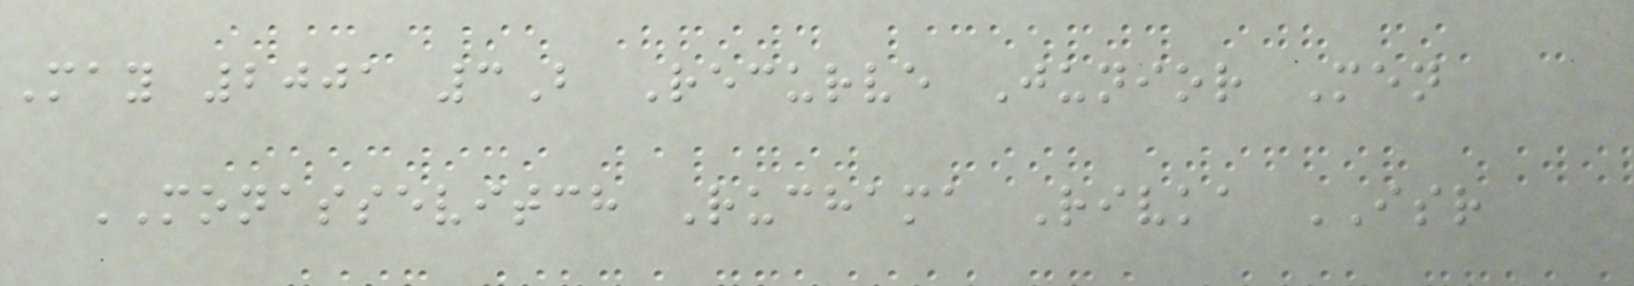May 2001 3B Recurve Junior Men
MONASSEVITCH Ruchama Rivka ISR
